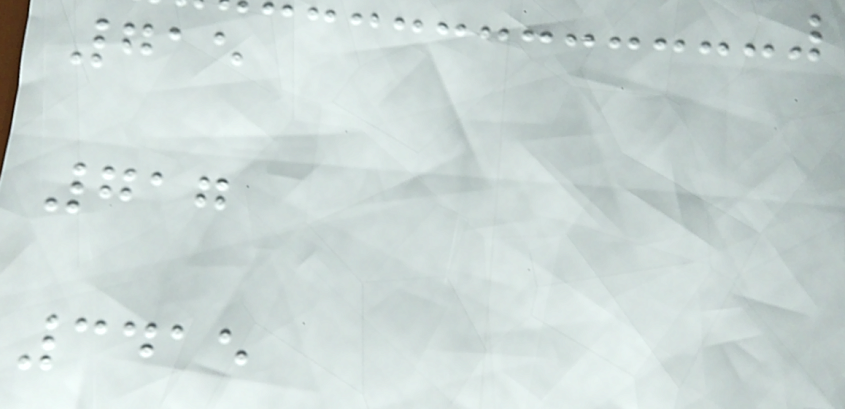715
717
3415
